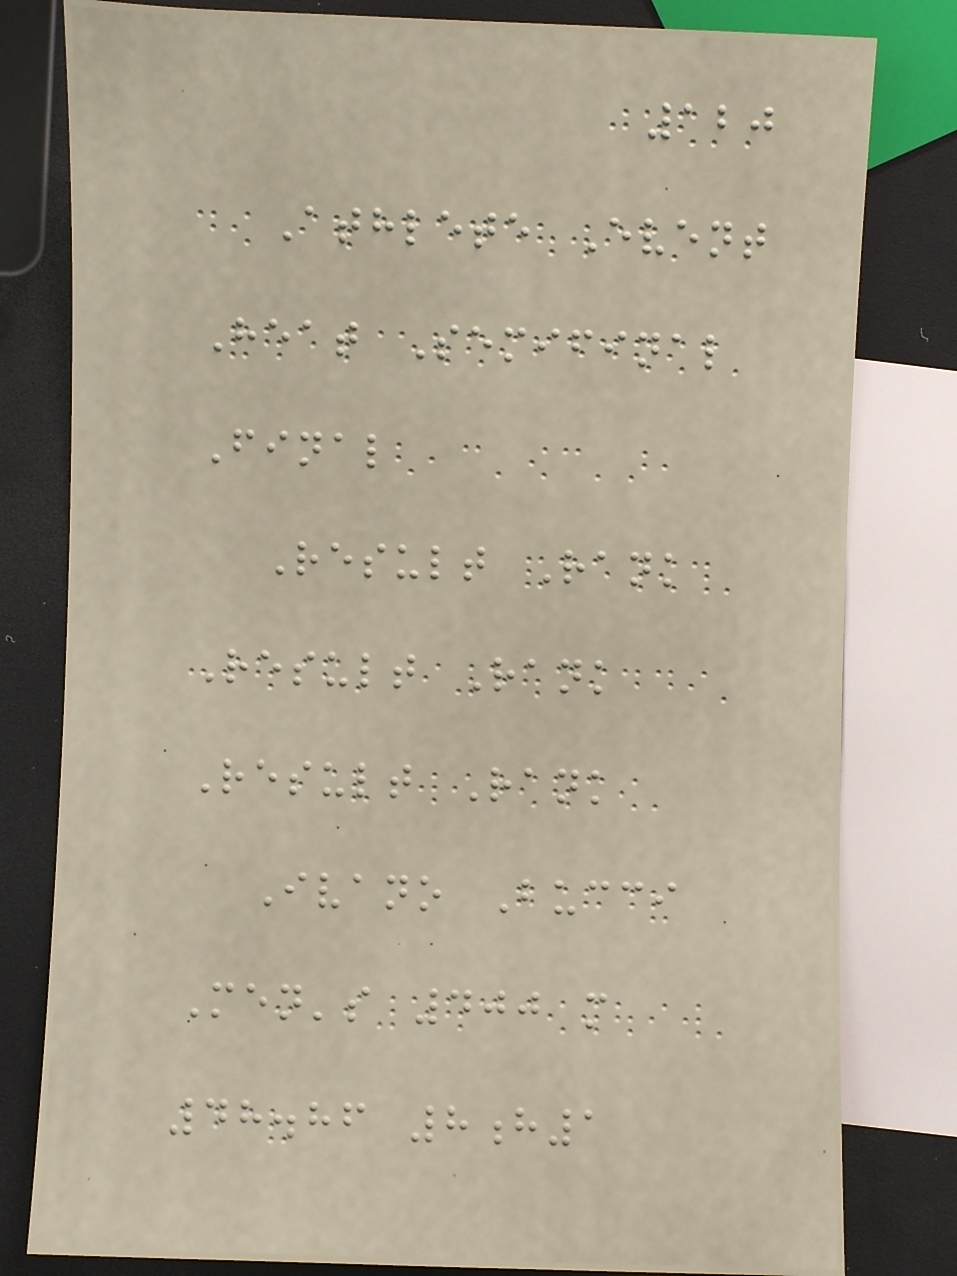120
Athlete Event
Heat Semifinal
Final
Result Rank
Result Rank
Result Rank
Ivano Bucci
Men's 400 m
48.86 8h1
